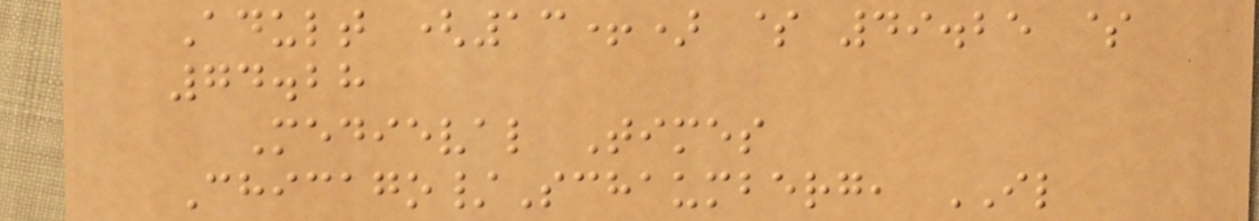Adult (13+) $ 49.25 $
74.28
Medieval Times
Chicago/Schaumberg, IL
